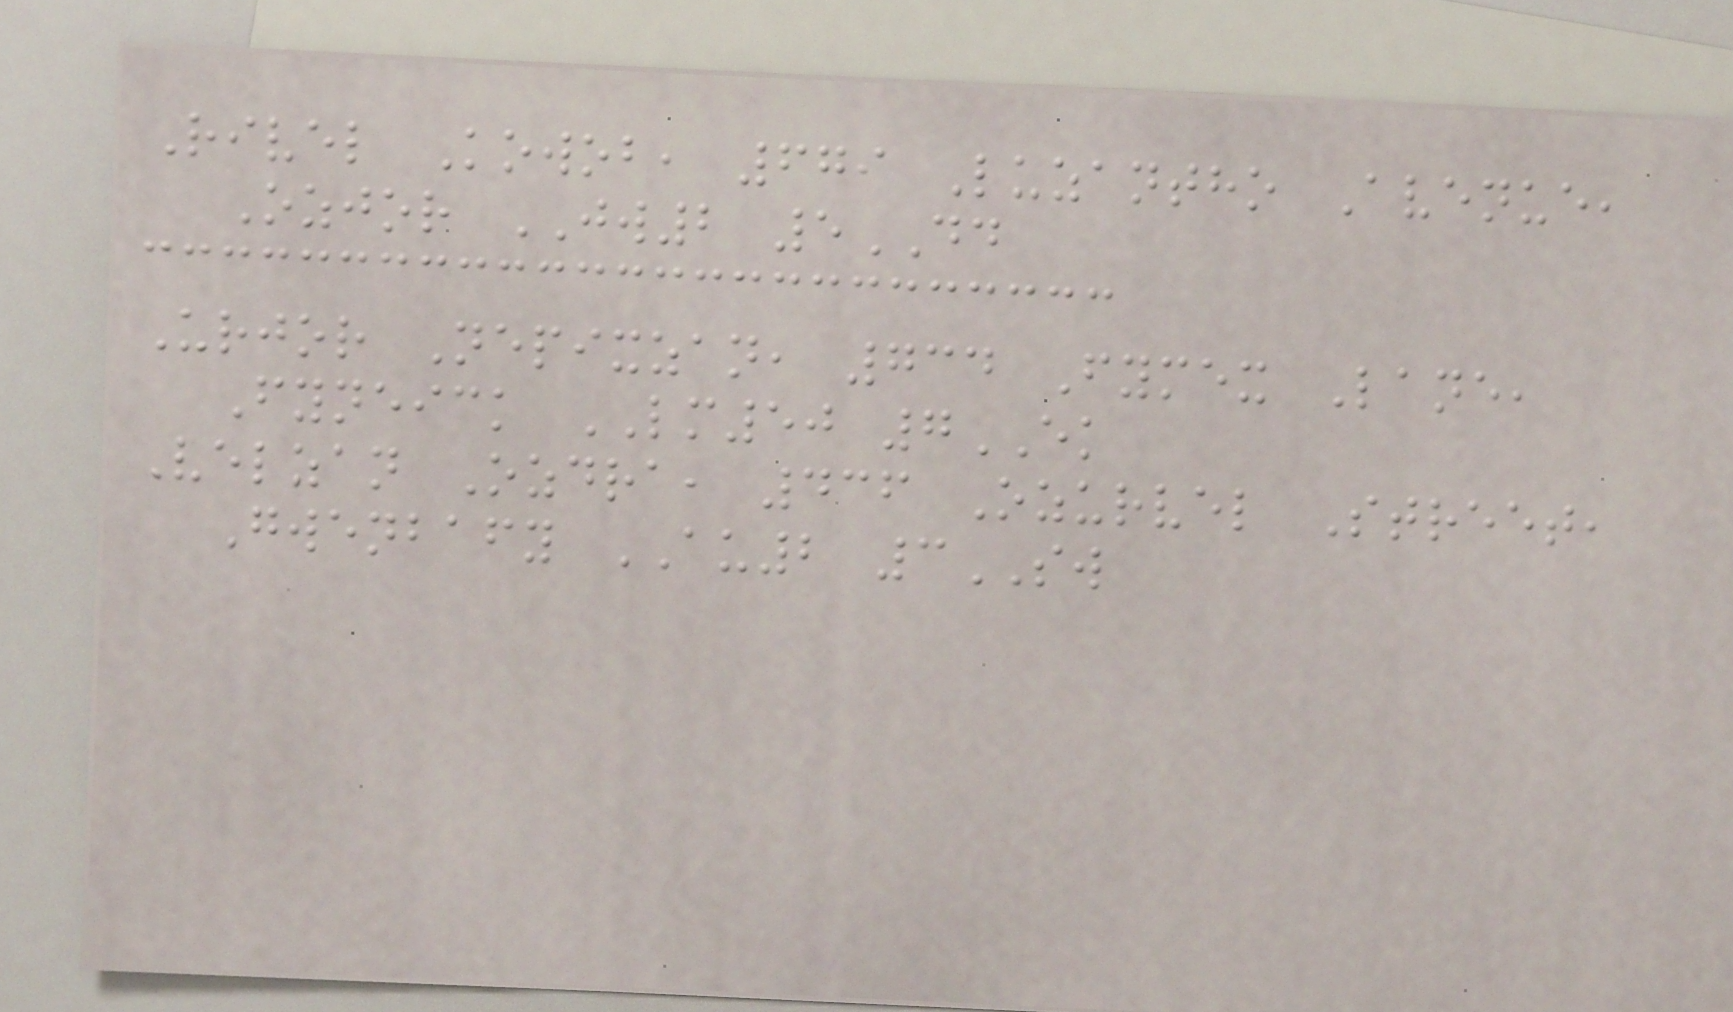Rivel Kowob, 679 Luzantho Avenue,
Ozjor JW2 5DD
Urjor Nepixzan, 734 Fymex Lane,
Fyneick LM50 7EK
Velzan Ozdra, 436 Ozurvel Street,
Gwenbafy AU2 3SW
